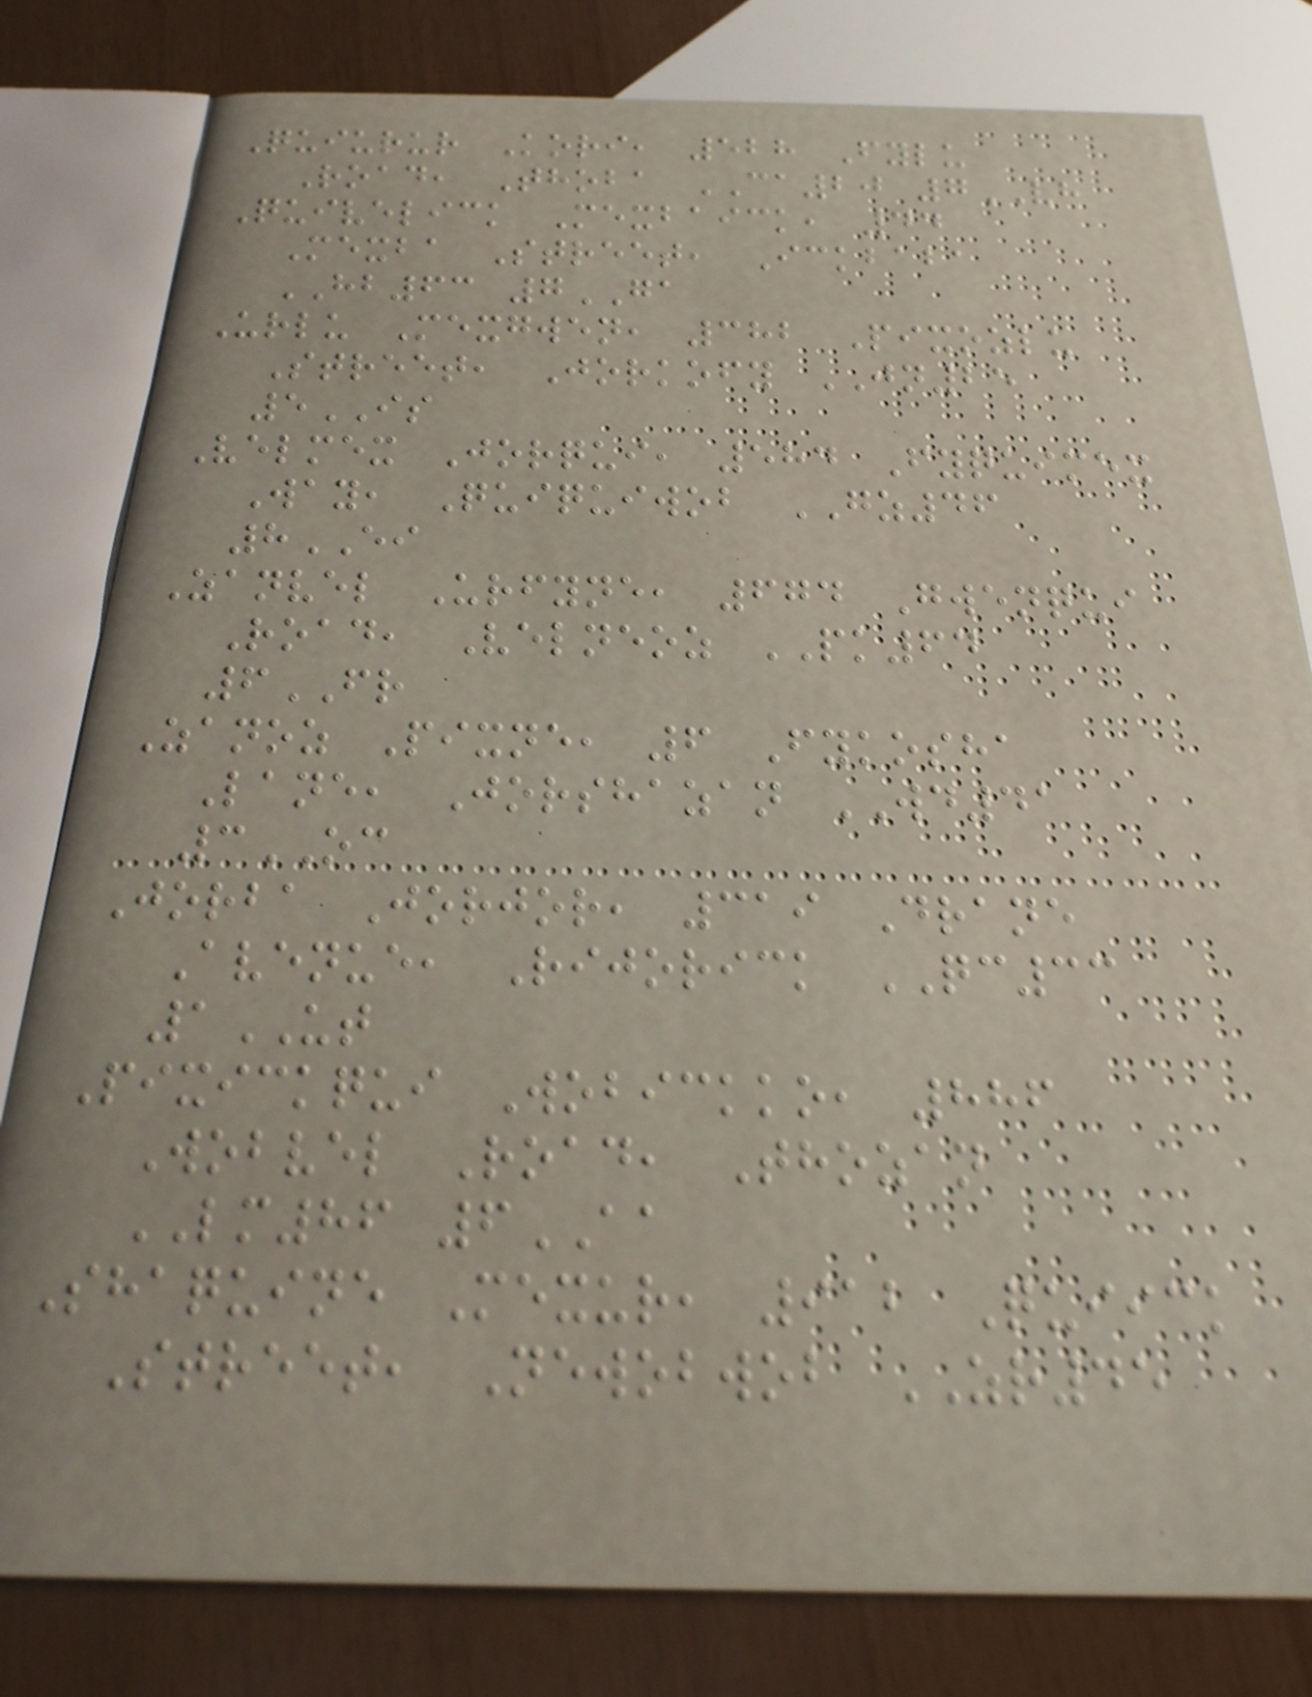Quiurur Kori, 528 Fylu
Road, Thoba CA20 7VH
Quivelick Mexbaick, 44
Mexba Street, Ickbaba
HB63 7GA
Urlu Mexgwen, 382 Pixozlu
Street, Jorkofy JN25
5IS
Velmex Jorqui, 584 Fyquimex
Way, Quiquiwob GZ46
8EI
Zanvel Urfyne, 674 Gwenqui
Road, Velneoz PK64
6FR
Zanoz Pixne, 6 Fykosha
Lane, Jorshazan WD41
3OC
Jorba Jorjor, 319 Drane
Avenue, Rijorick QC33
1UT
Pixickqui Wobickko, 886
Wobvel Road, Thozan
LM86 6AA
Shaquine Mexur, 912 Quiick
Street, Newobwob ZR45
